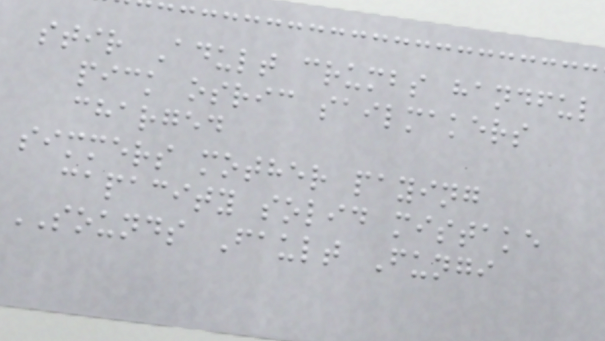stir Adult crumbs handful
pick osric sailmakers
charged
simmers mother paying
capacity solid mistake
SOUNDS Fault Fungi
